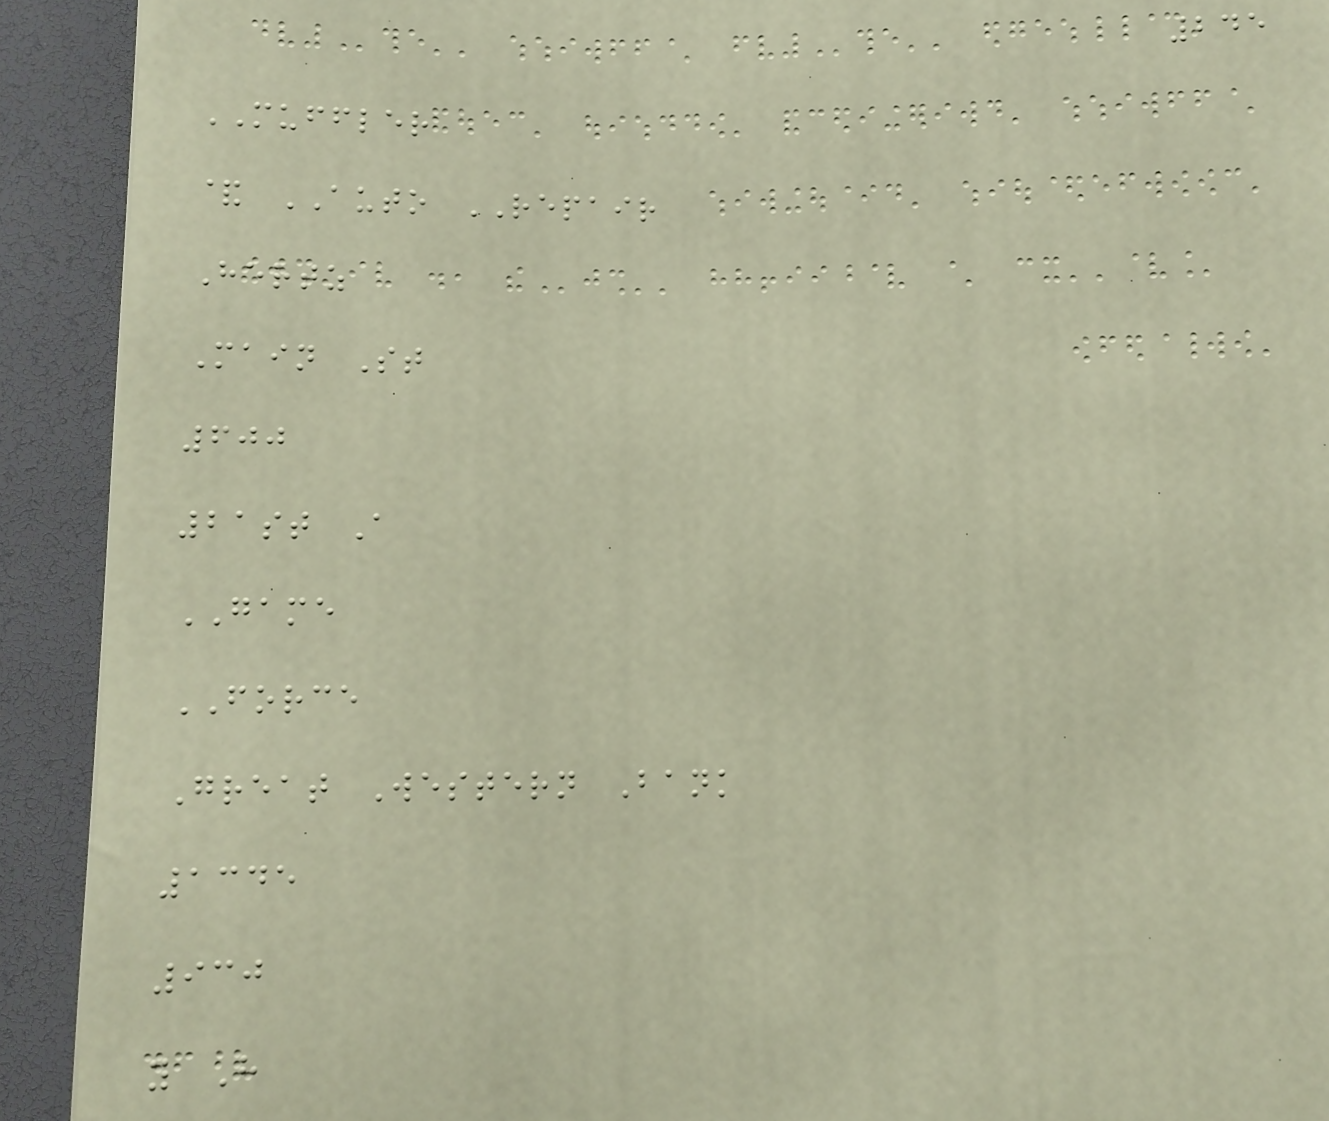245
MUFFLER
& AUTO REPAIR
Hertz
Main St
600
21st A
GAME
FORCE
Great Western Bank
1345
930
y H
